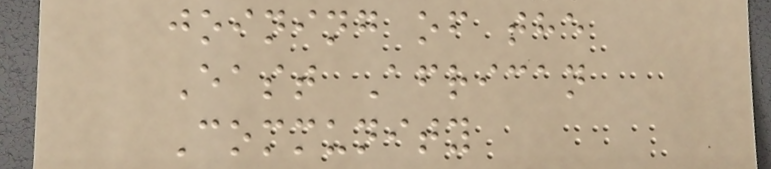joining of the
East African
Community
